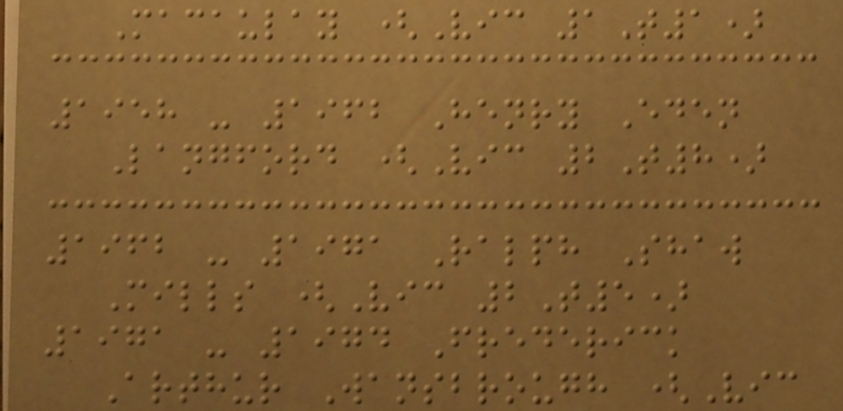Macaulay (Vic 1T1)
1958 - 1962 Henry Eden
Langford (Vic 2T8)
1962 - 1971 Ralph Shaw
Mills (Vic 2T5)
1971 - 1974 Frederick
Arthur Wansbrough (Vic
